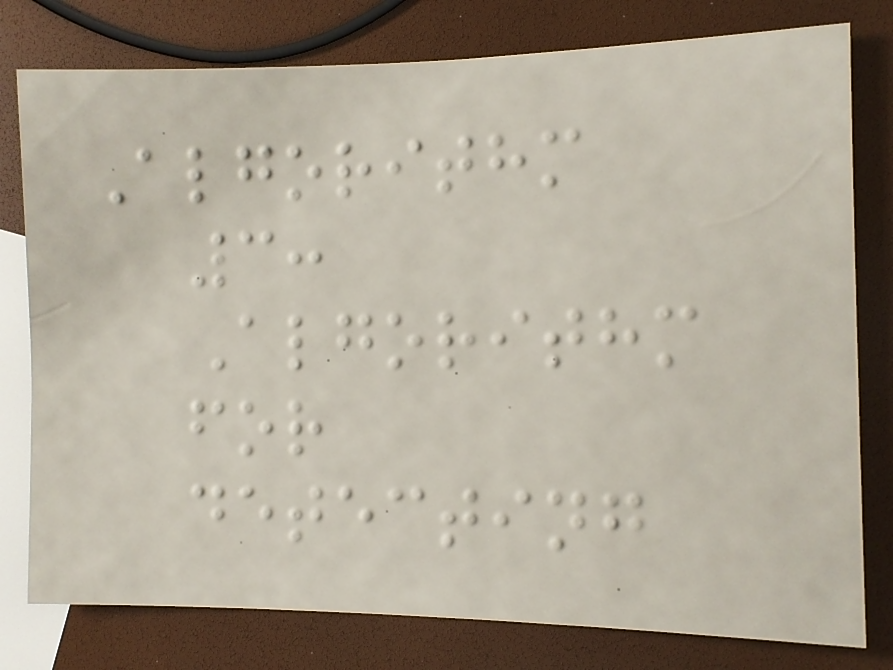Algorithm
3:
Algorithm
for
detecting
